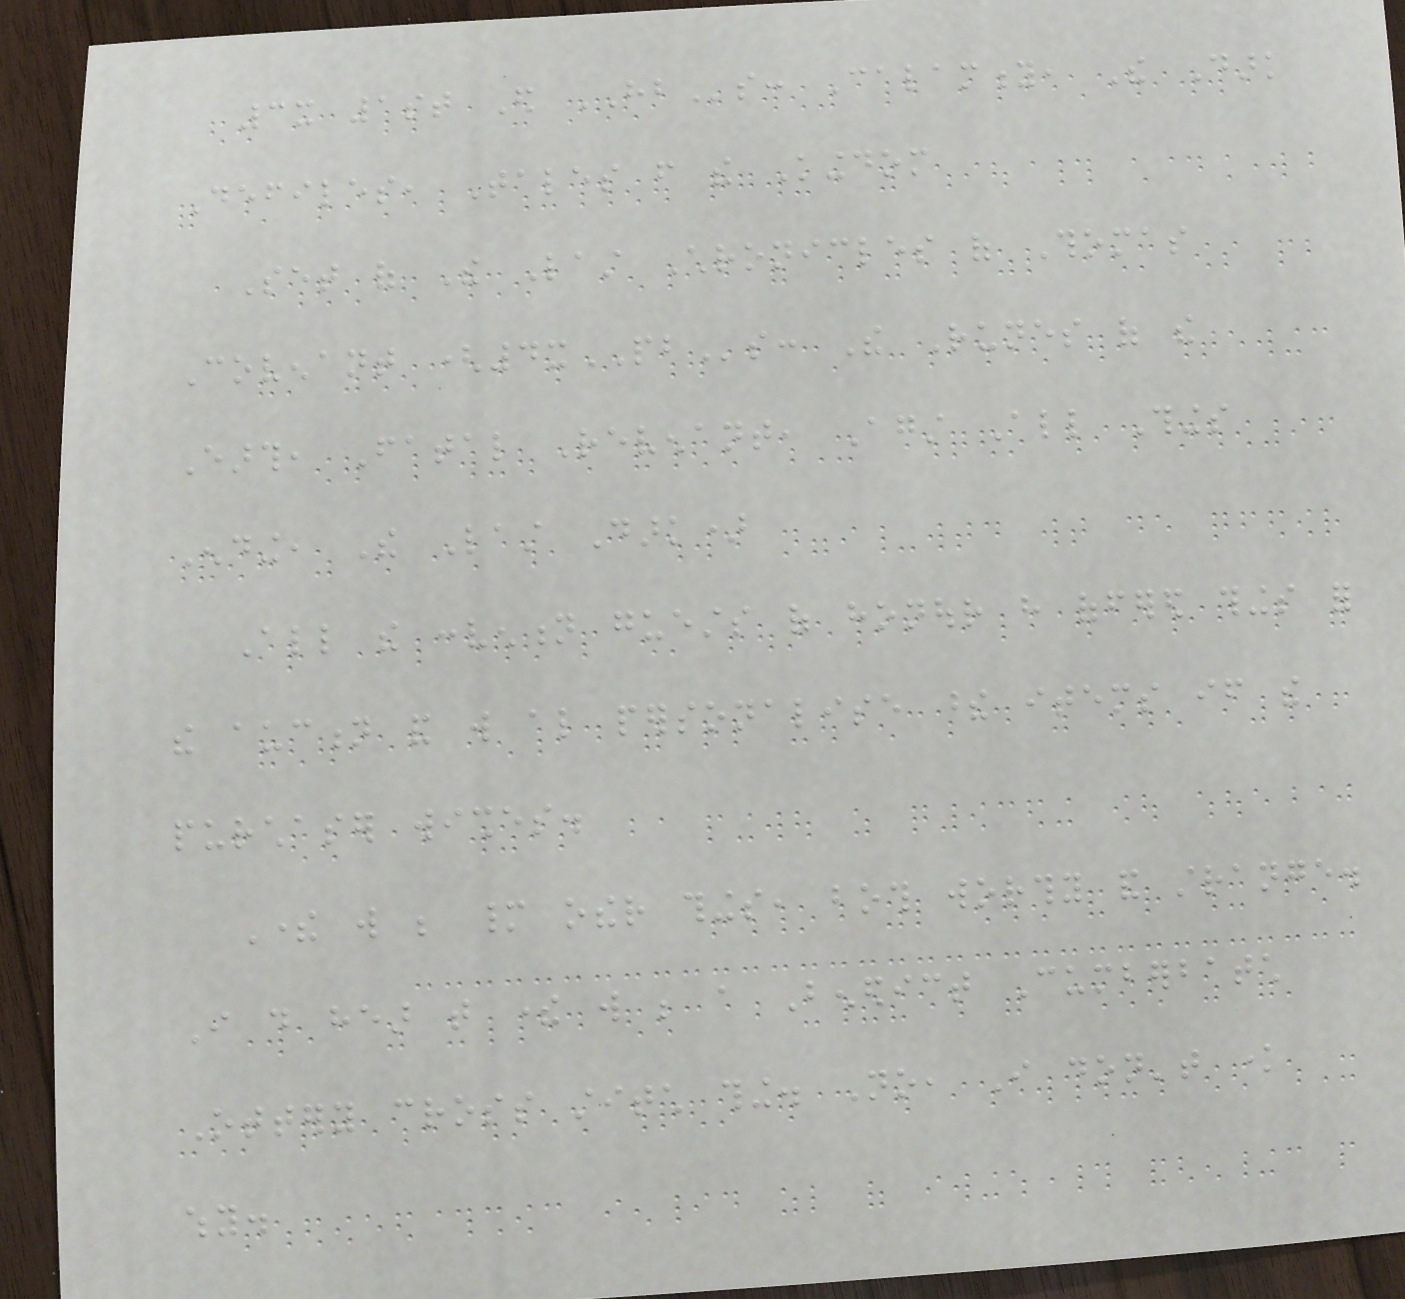3x 1st Ed HBs: Calamity, The Dark
Defiles, Tales from the Kingdom
Set of The Last Chronicles of Thomas
Covenant (4xPBs: The Runes of the
Earth, Fatal Revenant, Against All Things
Ending, The Last Dark)
All the convention guests of honour have offered things for
the auction and will also personalise these items if the
purchaser wishes.
There will be many other things, both worthy and strange.
I do hear that there will be a Benedict Cumberbatch
Ottery cross stitch thing. No, I don't know
why.
